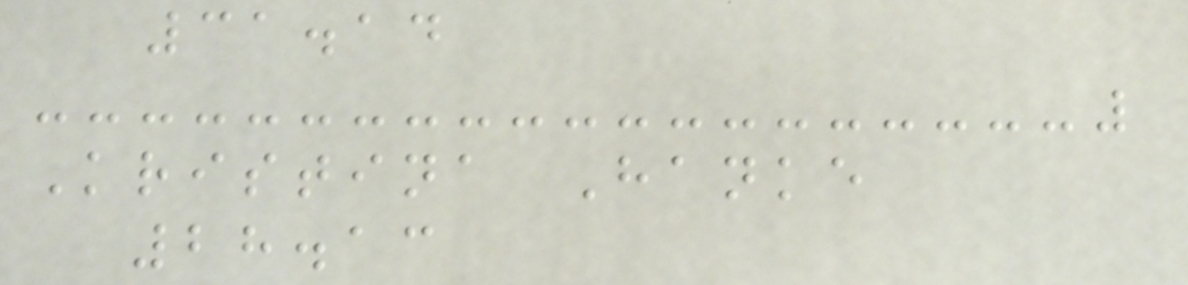31.14
Kristina Hanke
28.13
